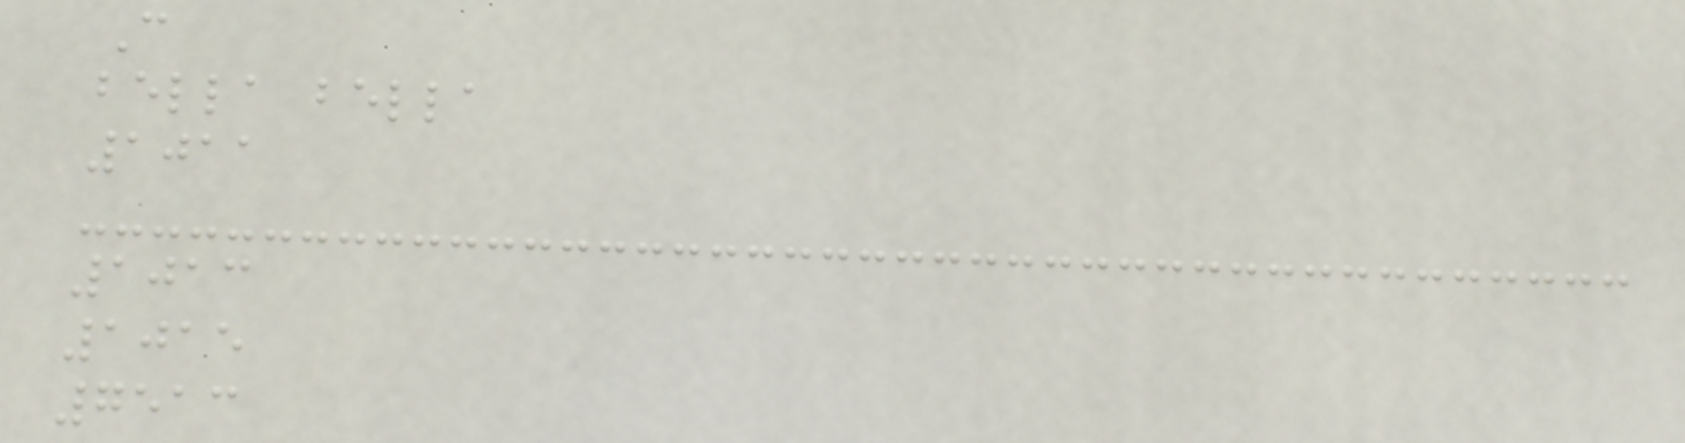C
bella bella
1011
1013
1015
7513
